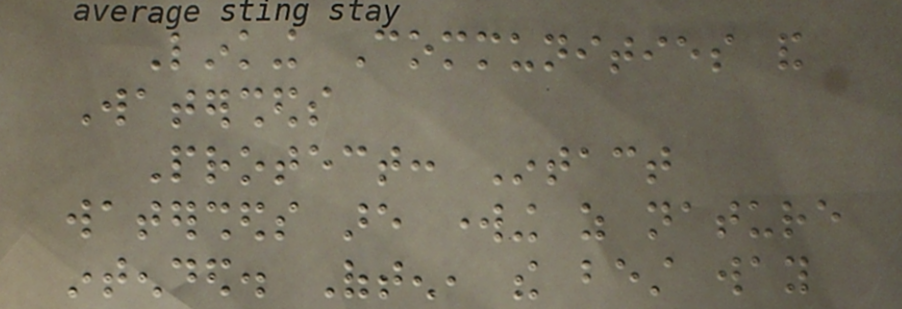Linking Communities and
Watersheds
Protect: Intact
watersheds are working as nature
intended. Often, the best way
